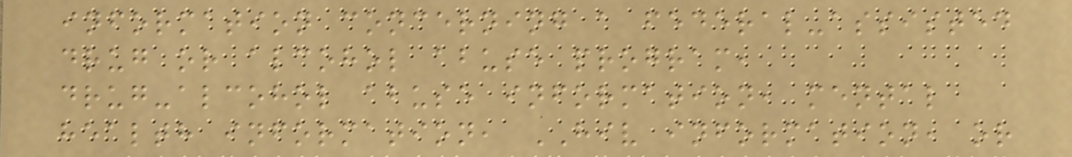information concerning a federal-assisted
drug or alcohol abuse program,
drug-alcohol abuse information, mental
health information, HIV information, or
